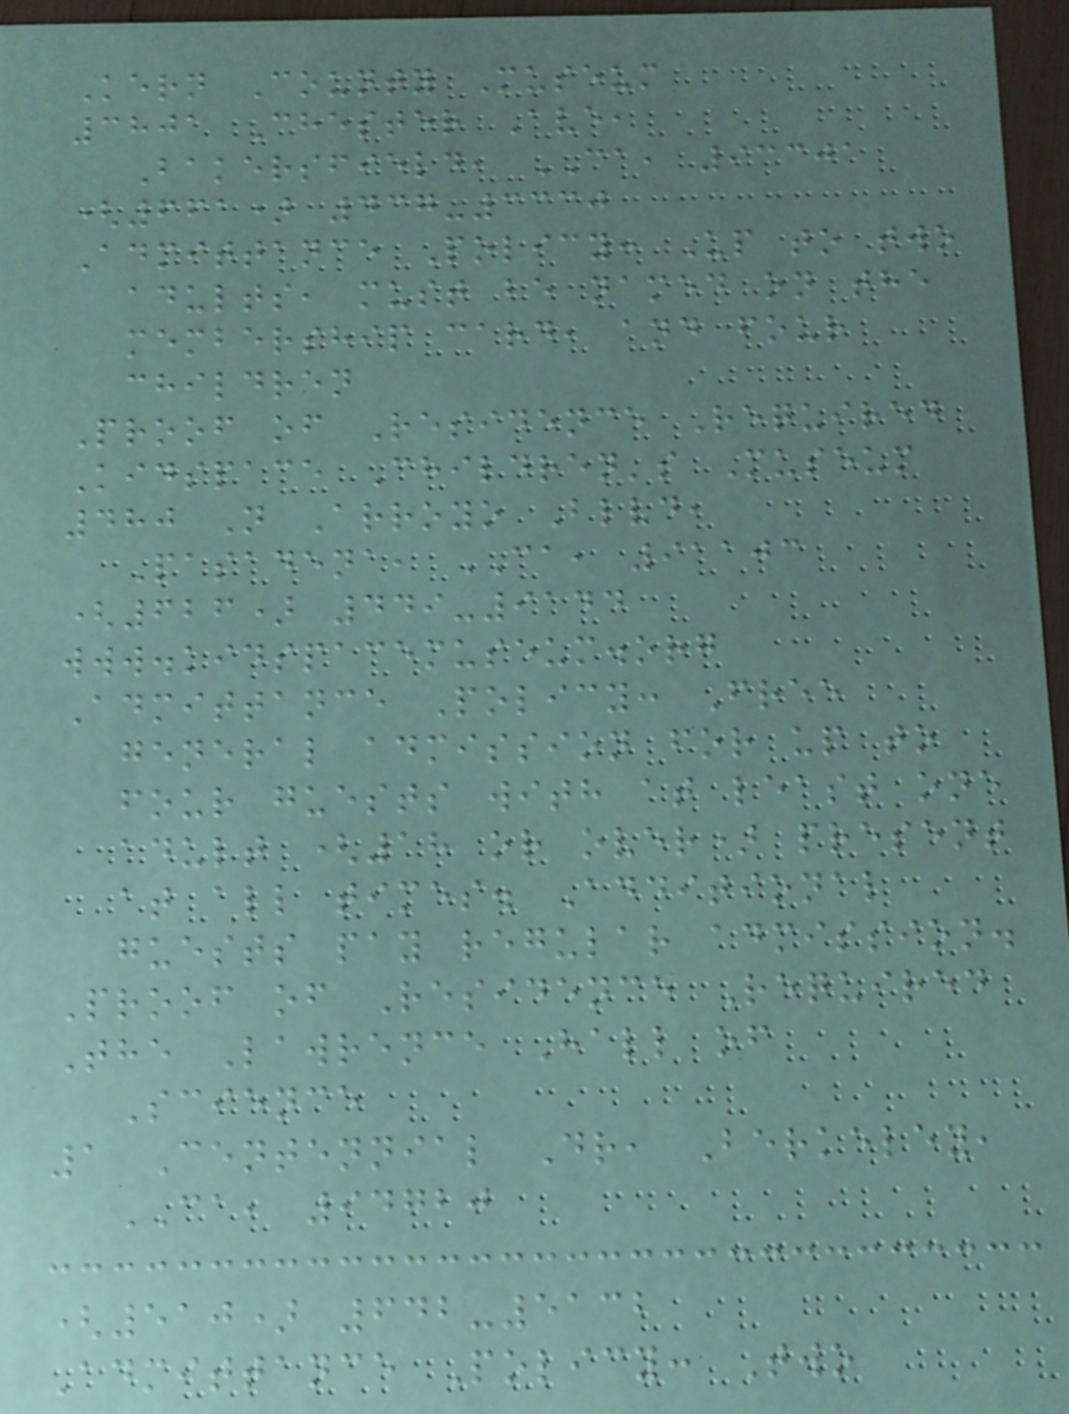Kern County Museum
3801 Chester Ave,
Bakersfield, CA, 93301
(661) 437-3330
Admittance Policy: Up to two
adults, must be named on the
membership card, and four
children
Proof of Residence Required
Kidspace Children's Museum
480 N Arroyo Blvd,
Pasadena, CA, 91103
(626) 449-9144
www.kidspacemuseum.org
Admittance Policy: Free
general admission for up to
four guests with at least one
adult (18 or over) present
at all times. Additional
guests pay regular admission.
Proof of Residence Required
The Lawrence Hall of
Science
1 Centennial Dr, Berkeley,
CA, 94720
(510) 642-5132
Admittance Policy: Two
